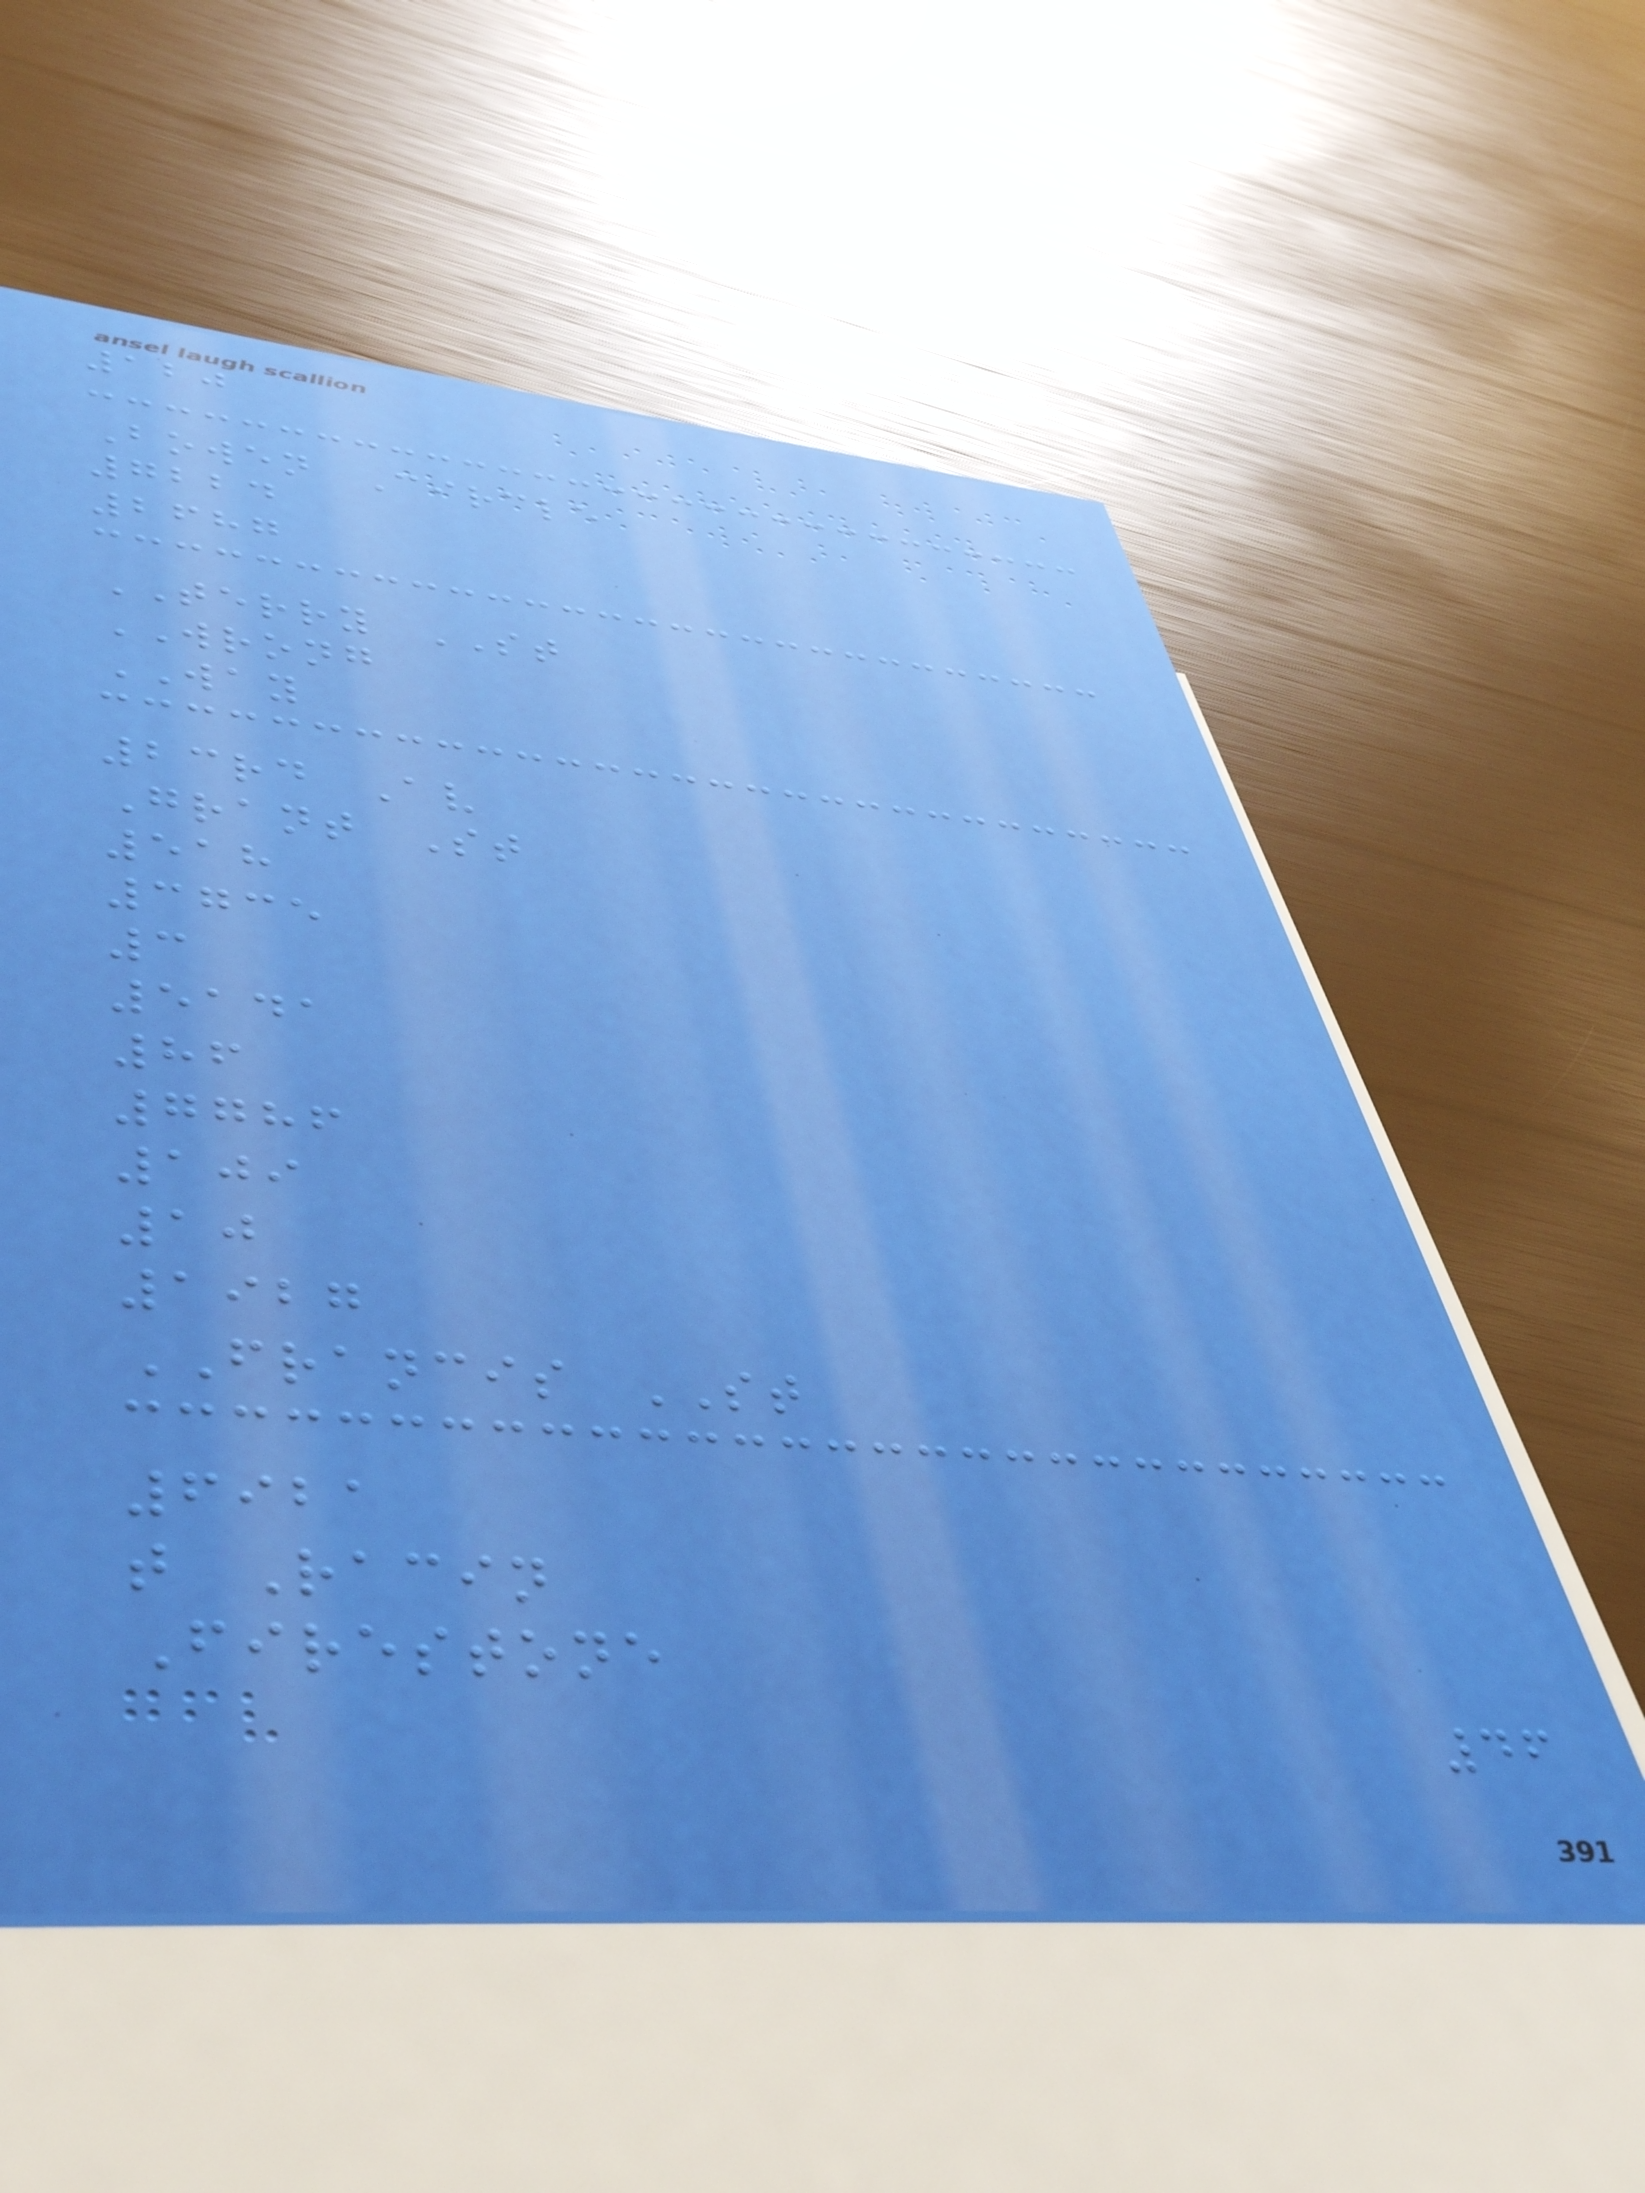120
Bowen Circle
7224
2687
TERRY ST
WRONG
WAY
23rd Av
Grant St
518
3735
3
5141
86
7786
109
10
1927
FRANCIS ST
6921
t Racin
Firestone
46
